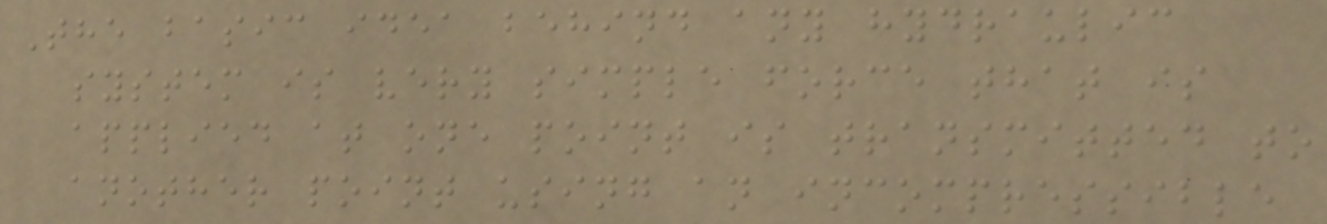The basic idea behind any hydraulic
system is very simple force that is
applied at one point is transmitted to
another point using an incompressible
